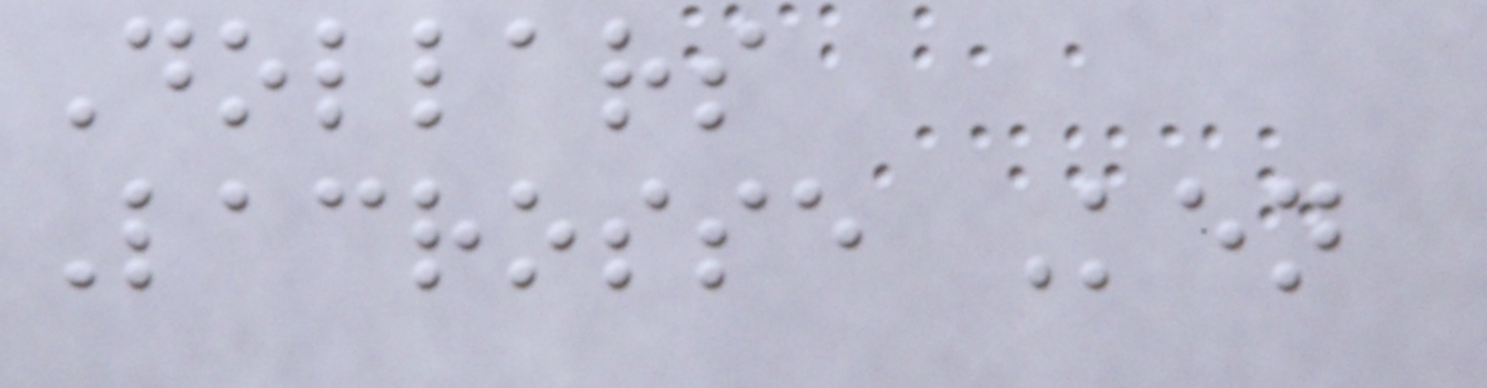Dollars
Lacrosse Ken
